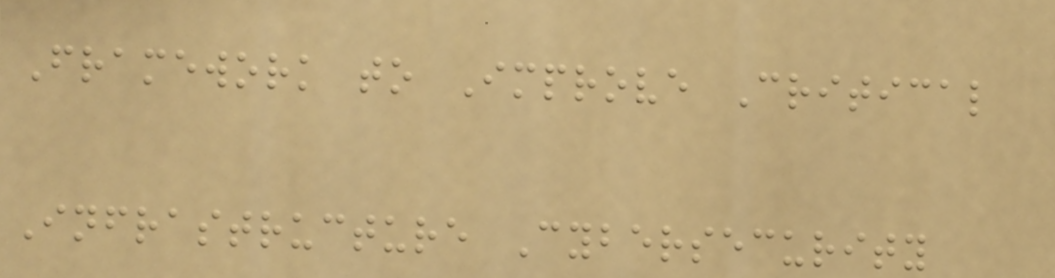Framework to Improve Critical
Infrastructure Cybersecurity
